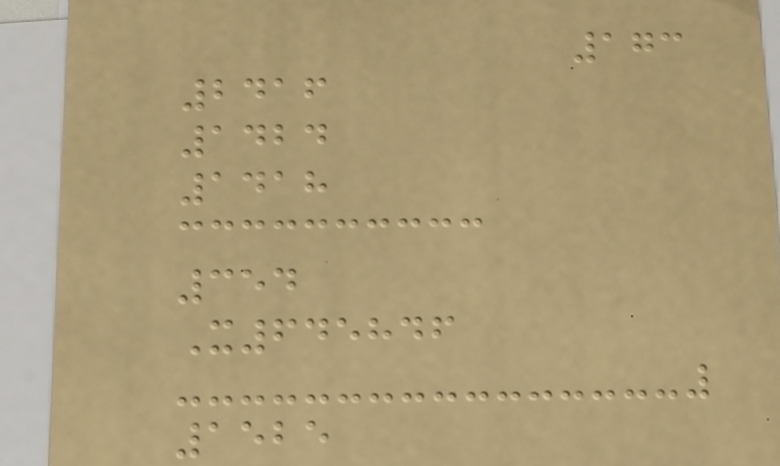173
2416
1424
1418
354
X645846
1525
